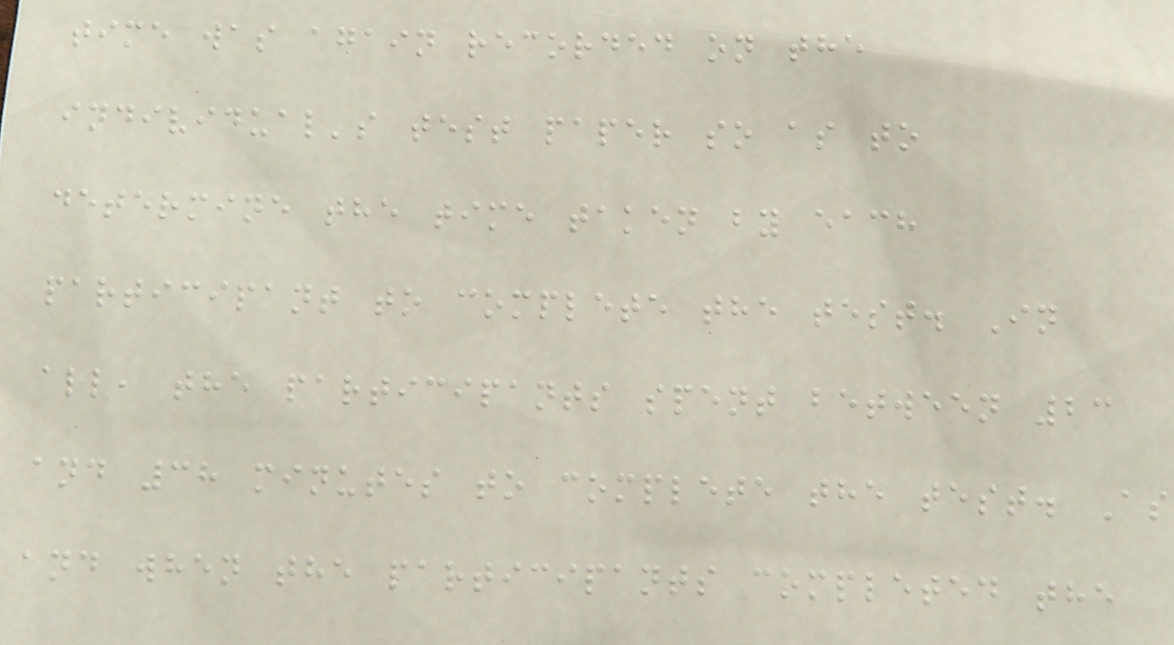time was again recorded on the
individual's test paper so as to
determine the time taken by each
participant to complete the test. In
all, the participants spent between 23
and 38 minutes to complete the test. As
and when the participants completed the
